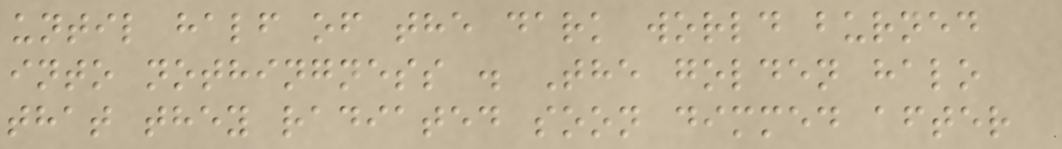until half of the dark world burned
into nothingness . The golden halo
that they radiated soon dimmed after
